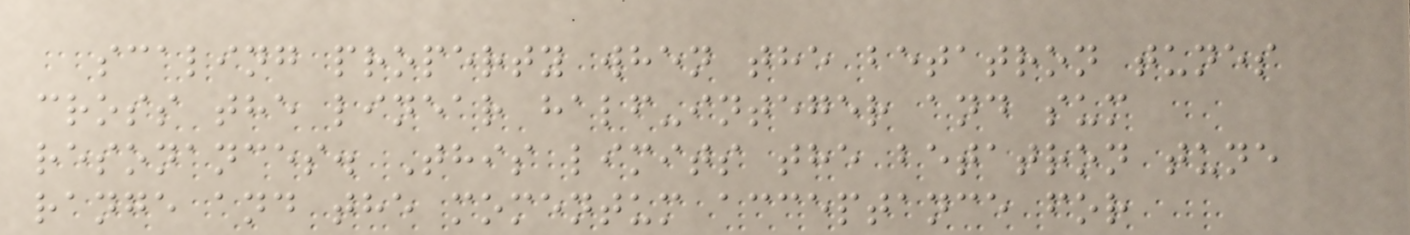scaling property when the betatron tunes
cross the linear half-integer and sum
resonances. This limits the betatron tune
range and the momentum acceptance for
